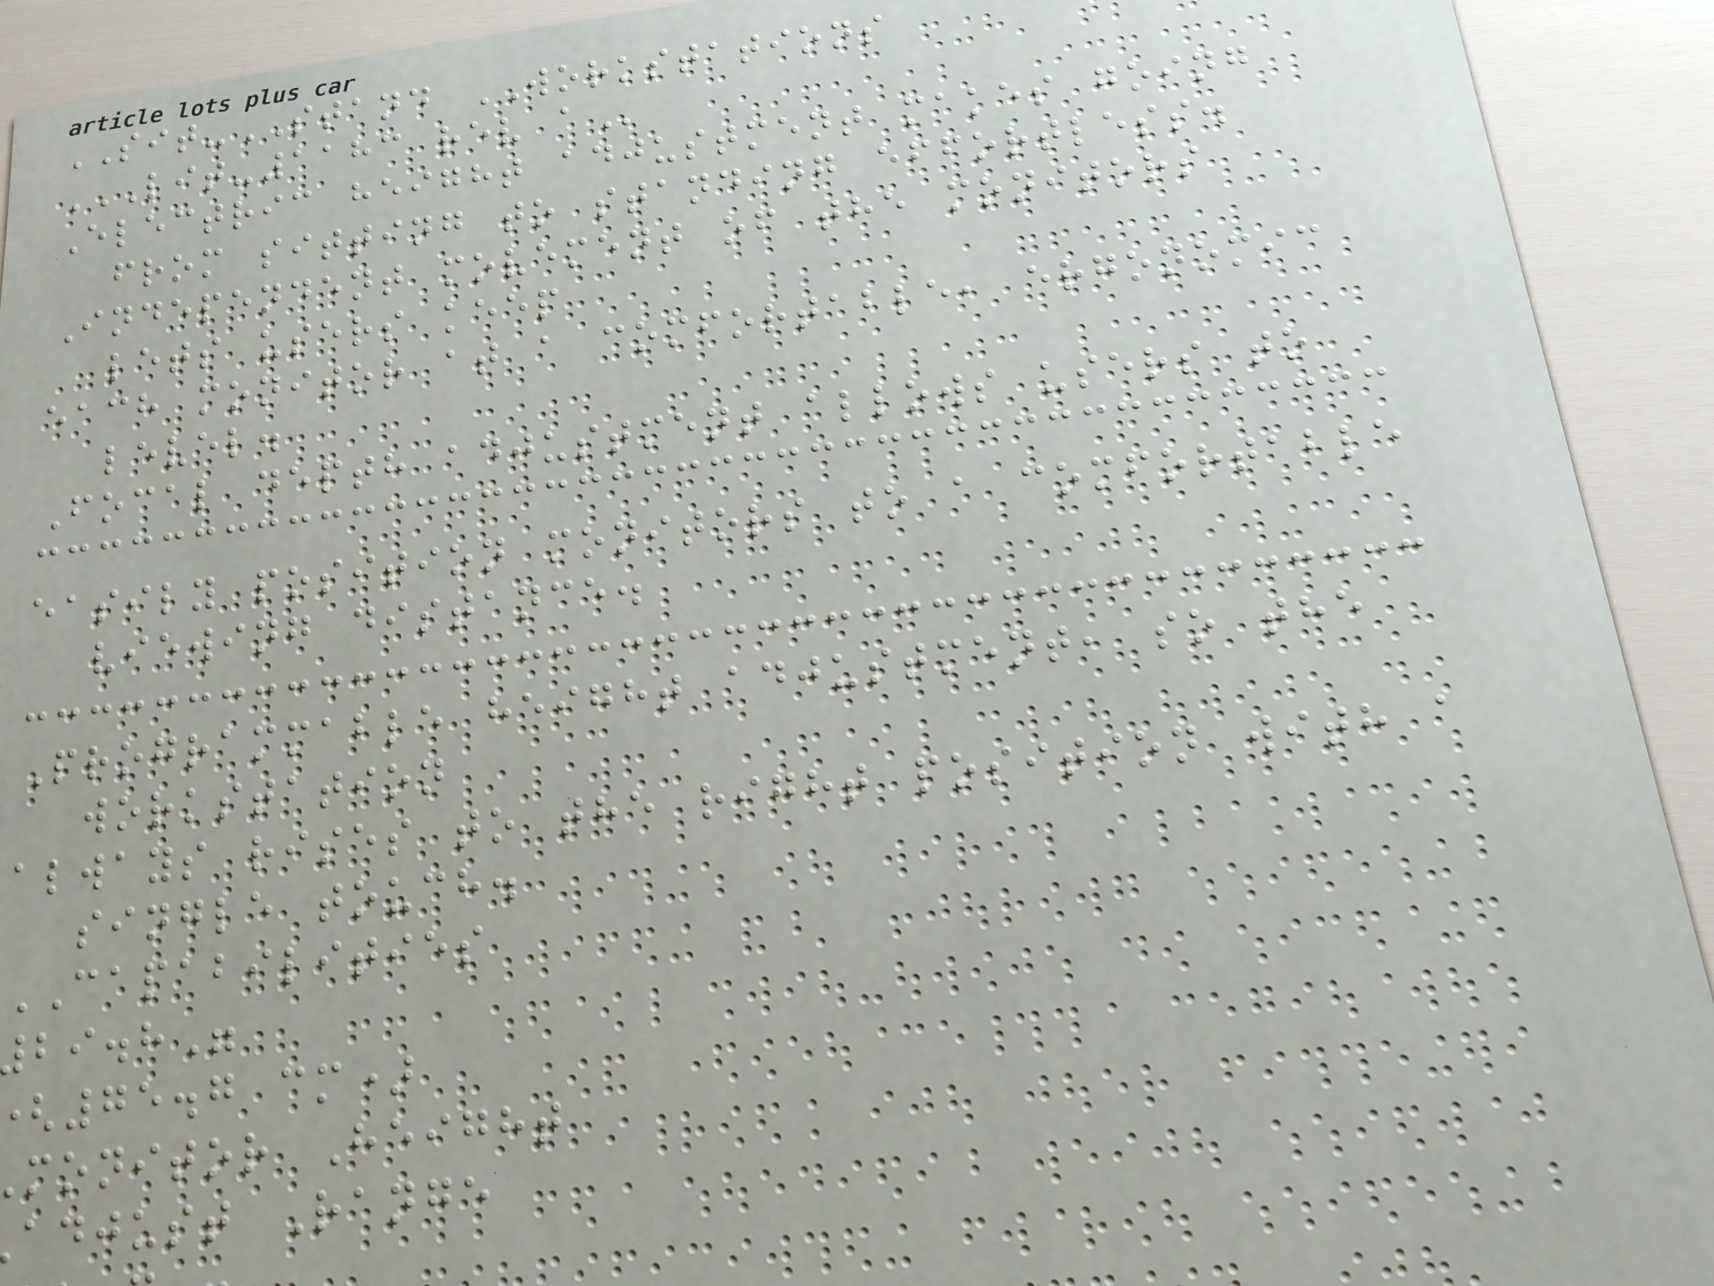SIT-STAND WORKSTATIONS
LIT-1183 REV A
Electric height adjustment makes going
from sitting to standing effortless.
Independent movement of the monitors
lets users keep
each monitor at a comfortable, ergonomic
level.
Focal depth adjustment allows users to
easily position monitors to a comfortable
viewing distance.
Programmable height adjustment, so the
workstation
always rises to the right position with a
single touch.
CAPABILITIES
75.7 cm)
monitor Height
adjust Range
